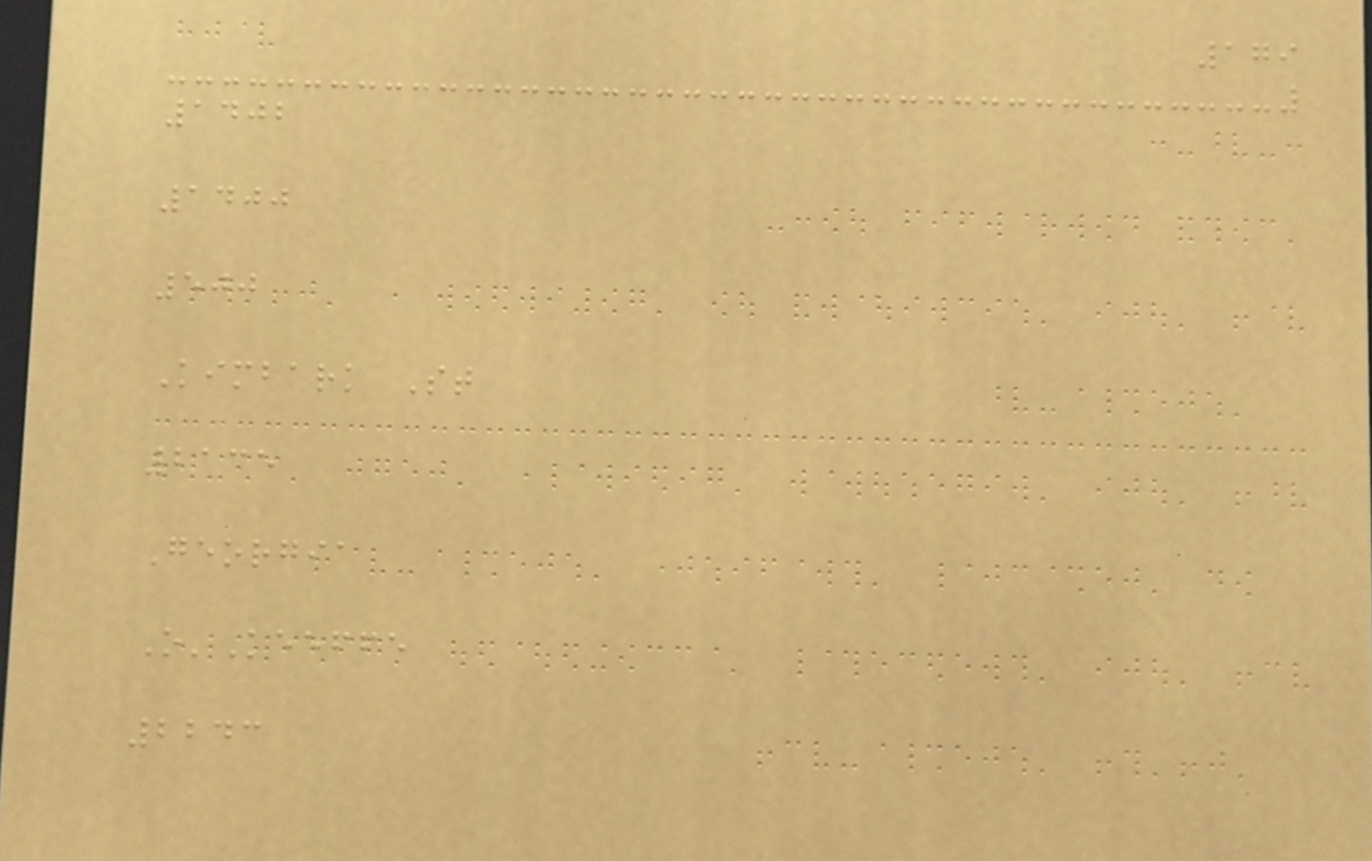179
1402
1400
500
Kimbark St
2135
Georgia
O'Keeffe
2243
